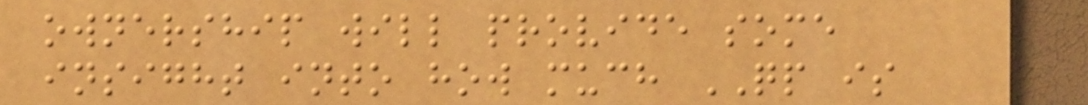ownership will provide some
insight into how much QP is
